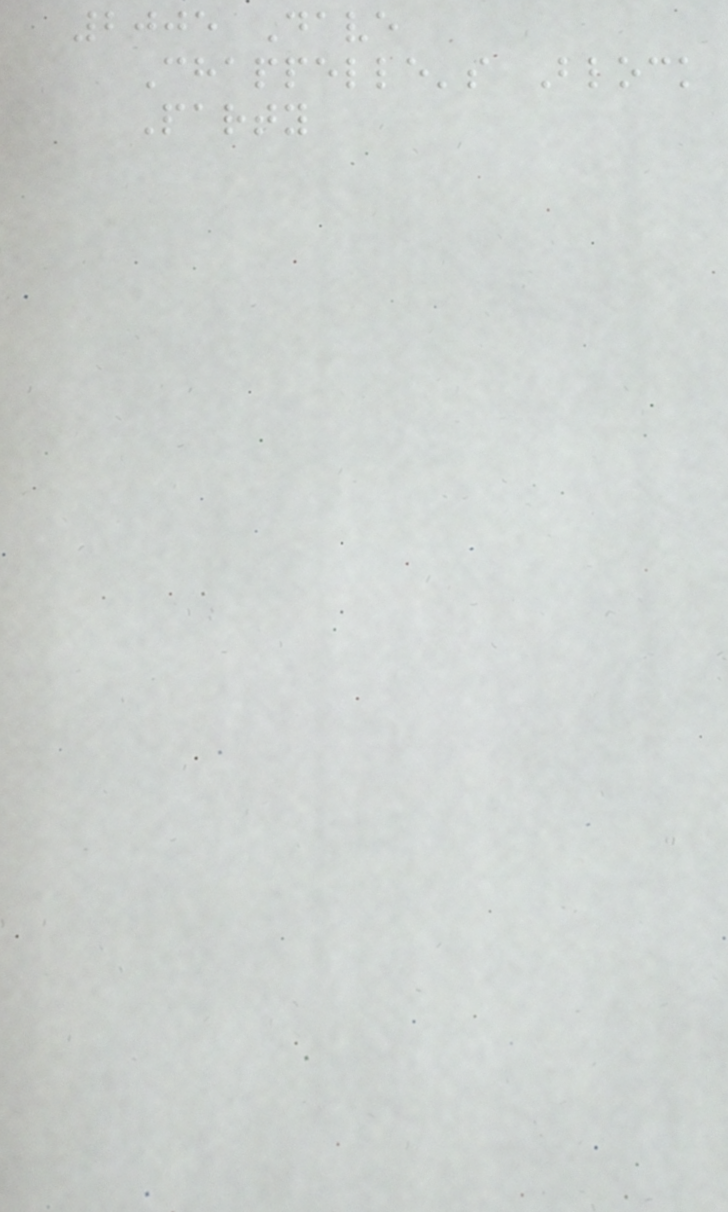2005 Dave
Chappelle's Block
Party
